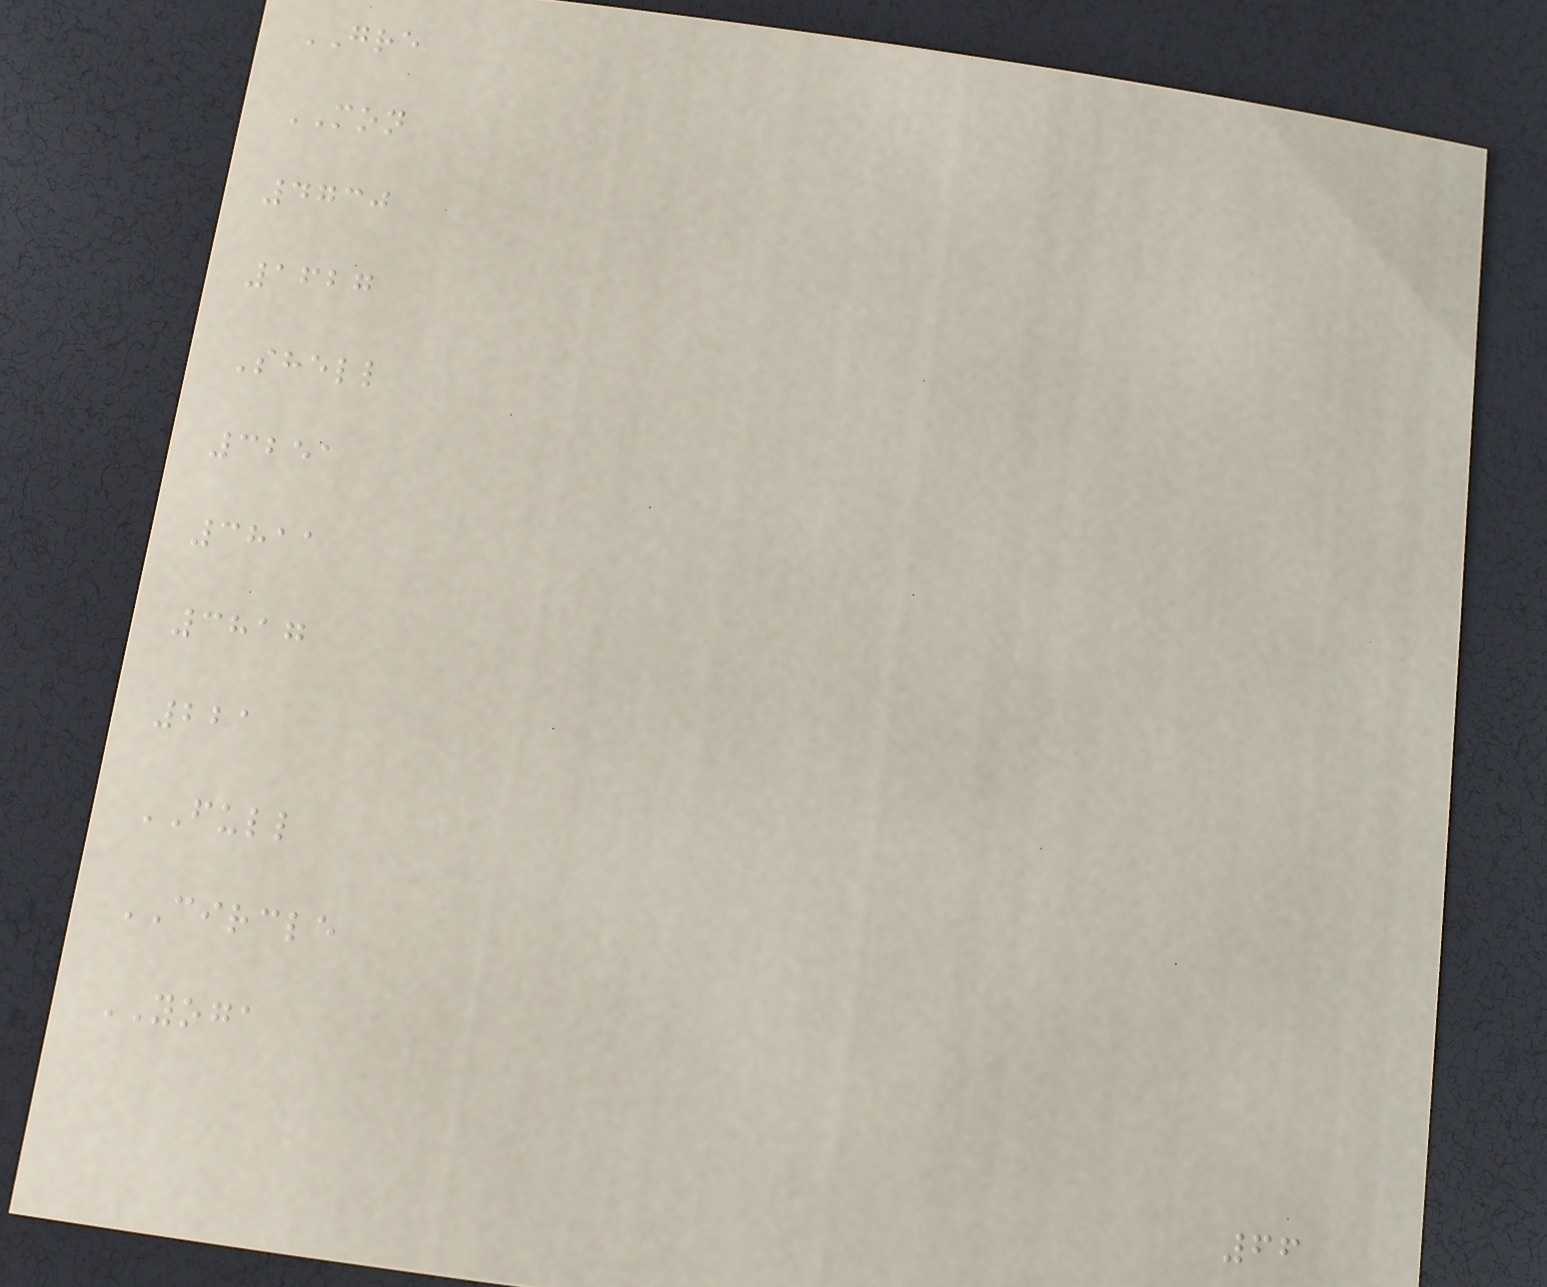GRE
MON
4730
1627
Shell
3251
3811
3817
221
FULL
CIRCLE
YOGA
66
